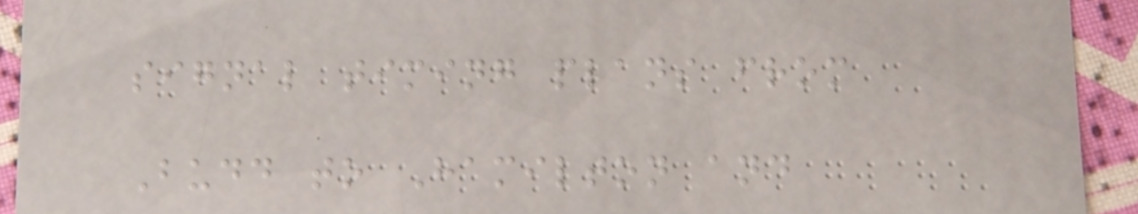signal timing plans from
Budd to Hamilton and
